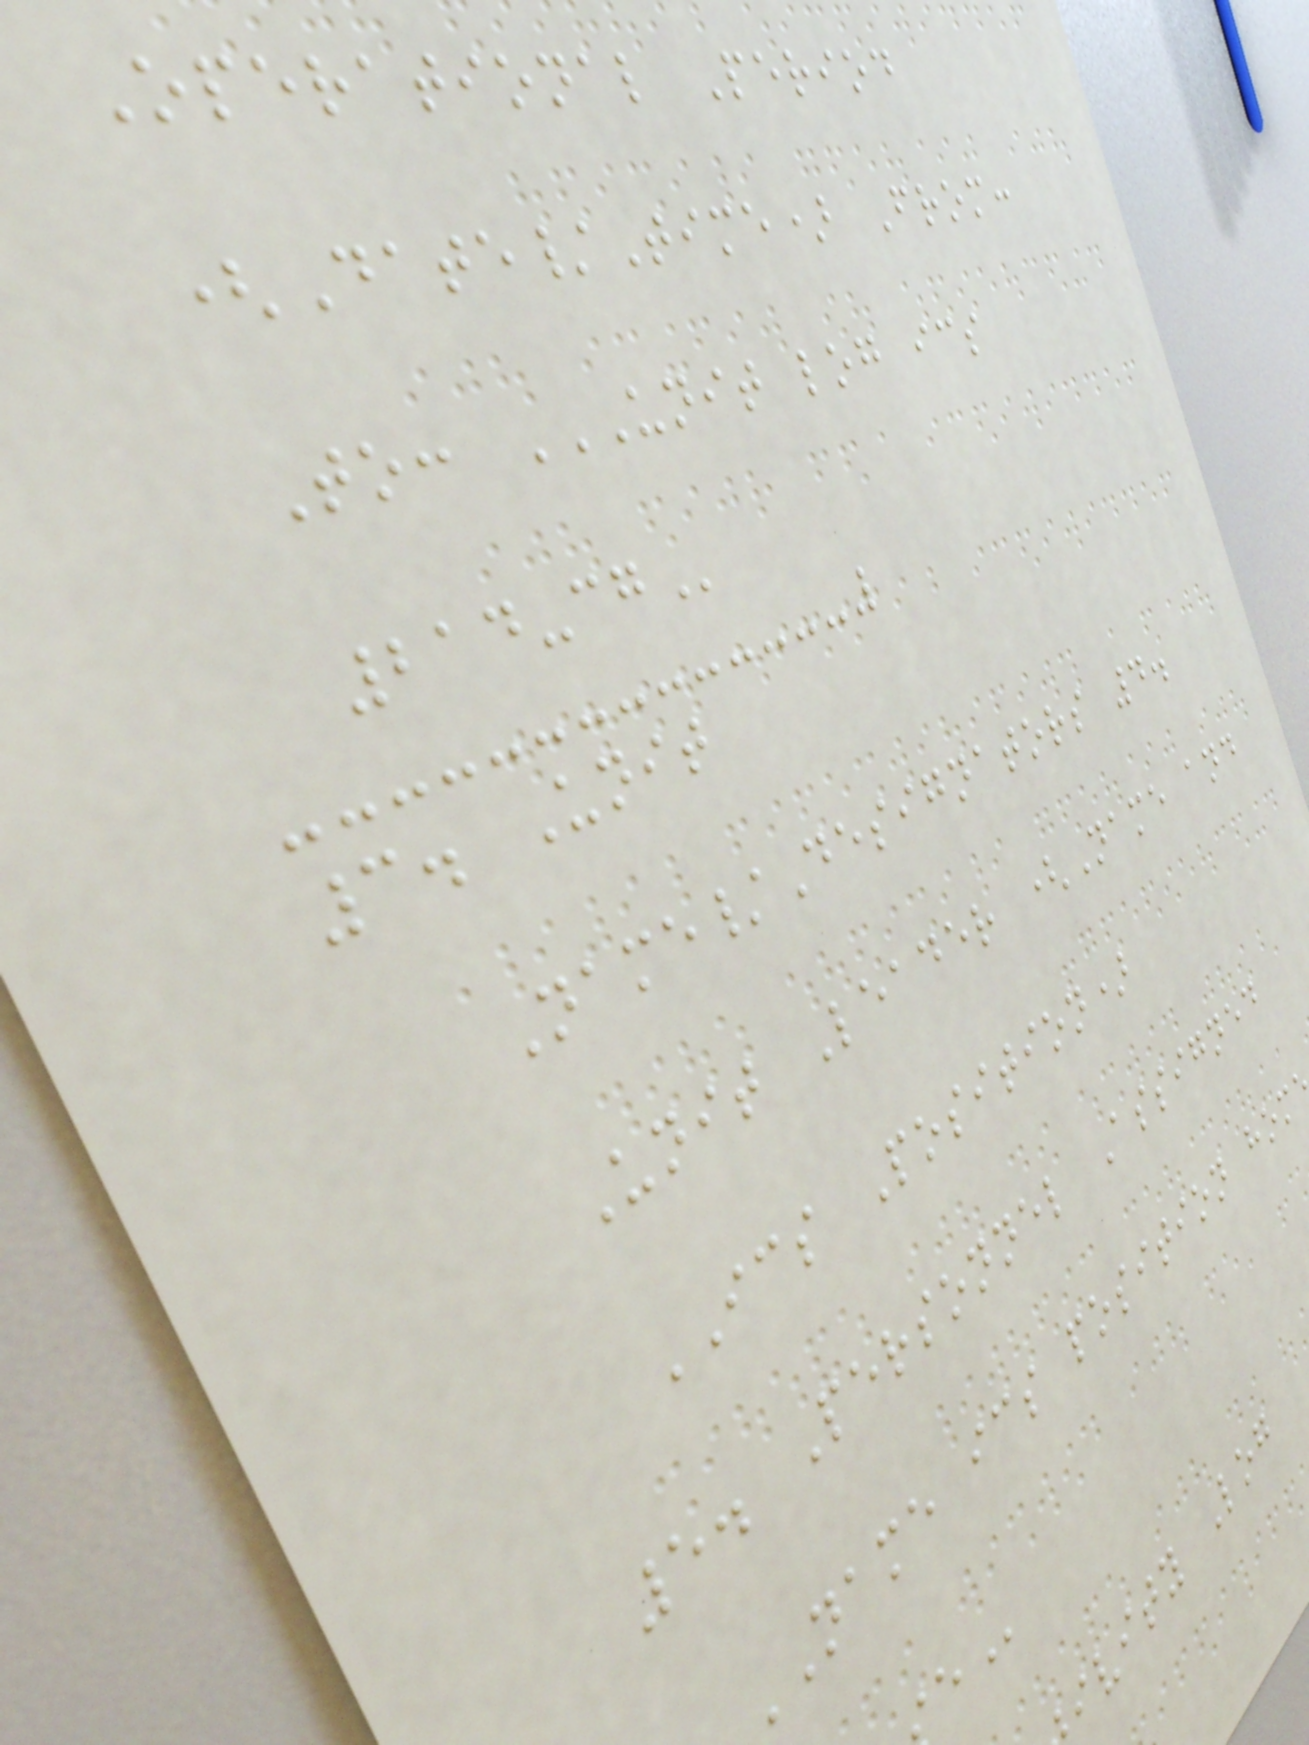Operational Period
(Date/Time) From:
To: UNIT LOG ICS
3. Unit
Name/Designators 4.
Unit Leader (Name and
ICS Position)
5. Personnel Assigned
NAME ics position
ivity Log
